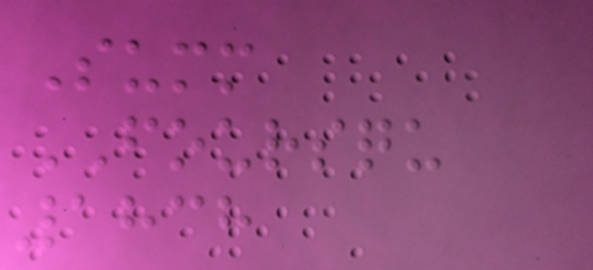Summ
FOURSQU
1838
